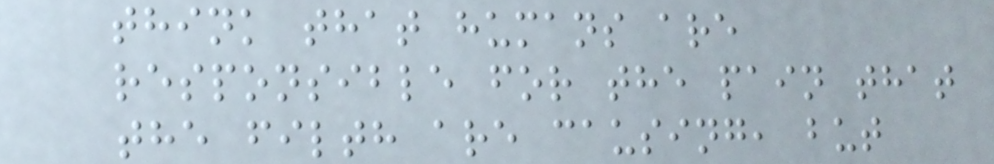think that humans are
responsible for the pain that
the filth are causing, but
